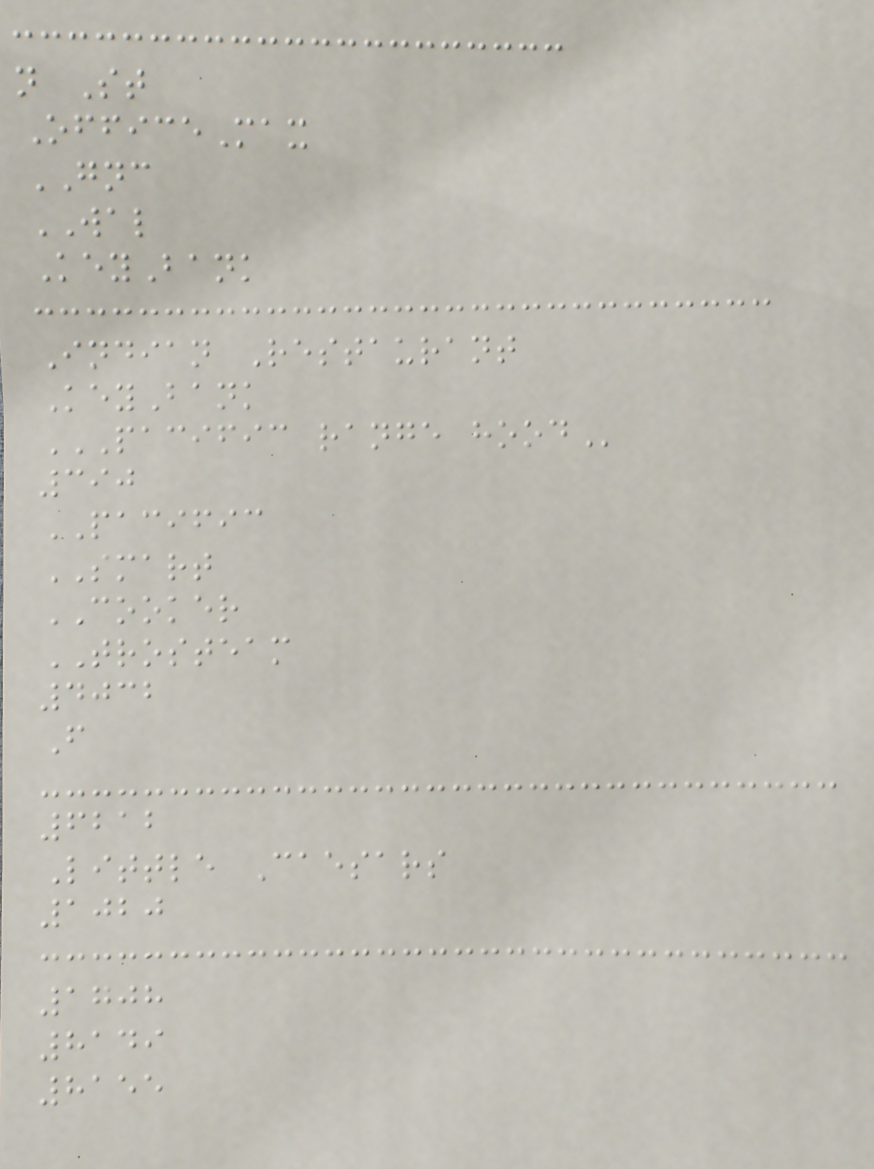n St
OfficeMax
GNC
WAL
KeyBank
Indian Restaurant
KeyBank
PACIFIC RANGE HOOD
390
PACIFIC
SMART
COOKER
TROSTEAM
4032
F
6212
Little Caesars
1020
1708
8149
8155
